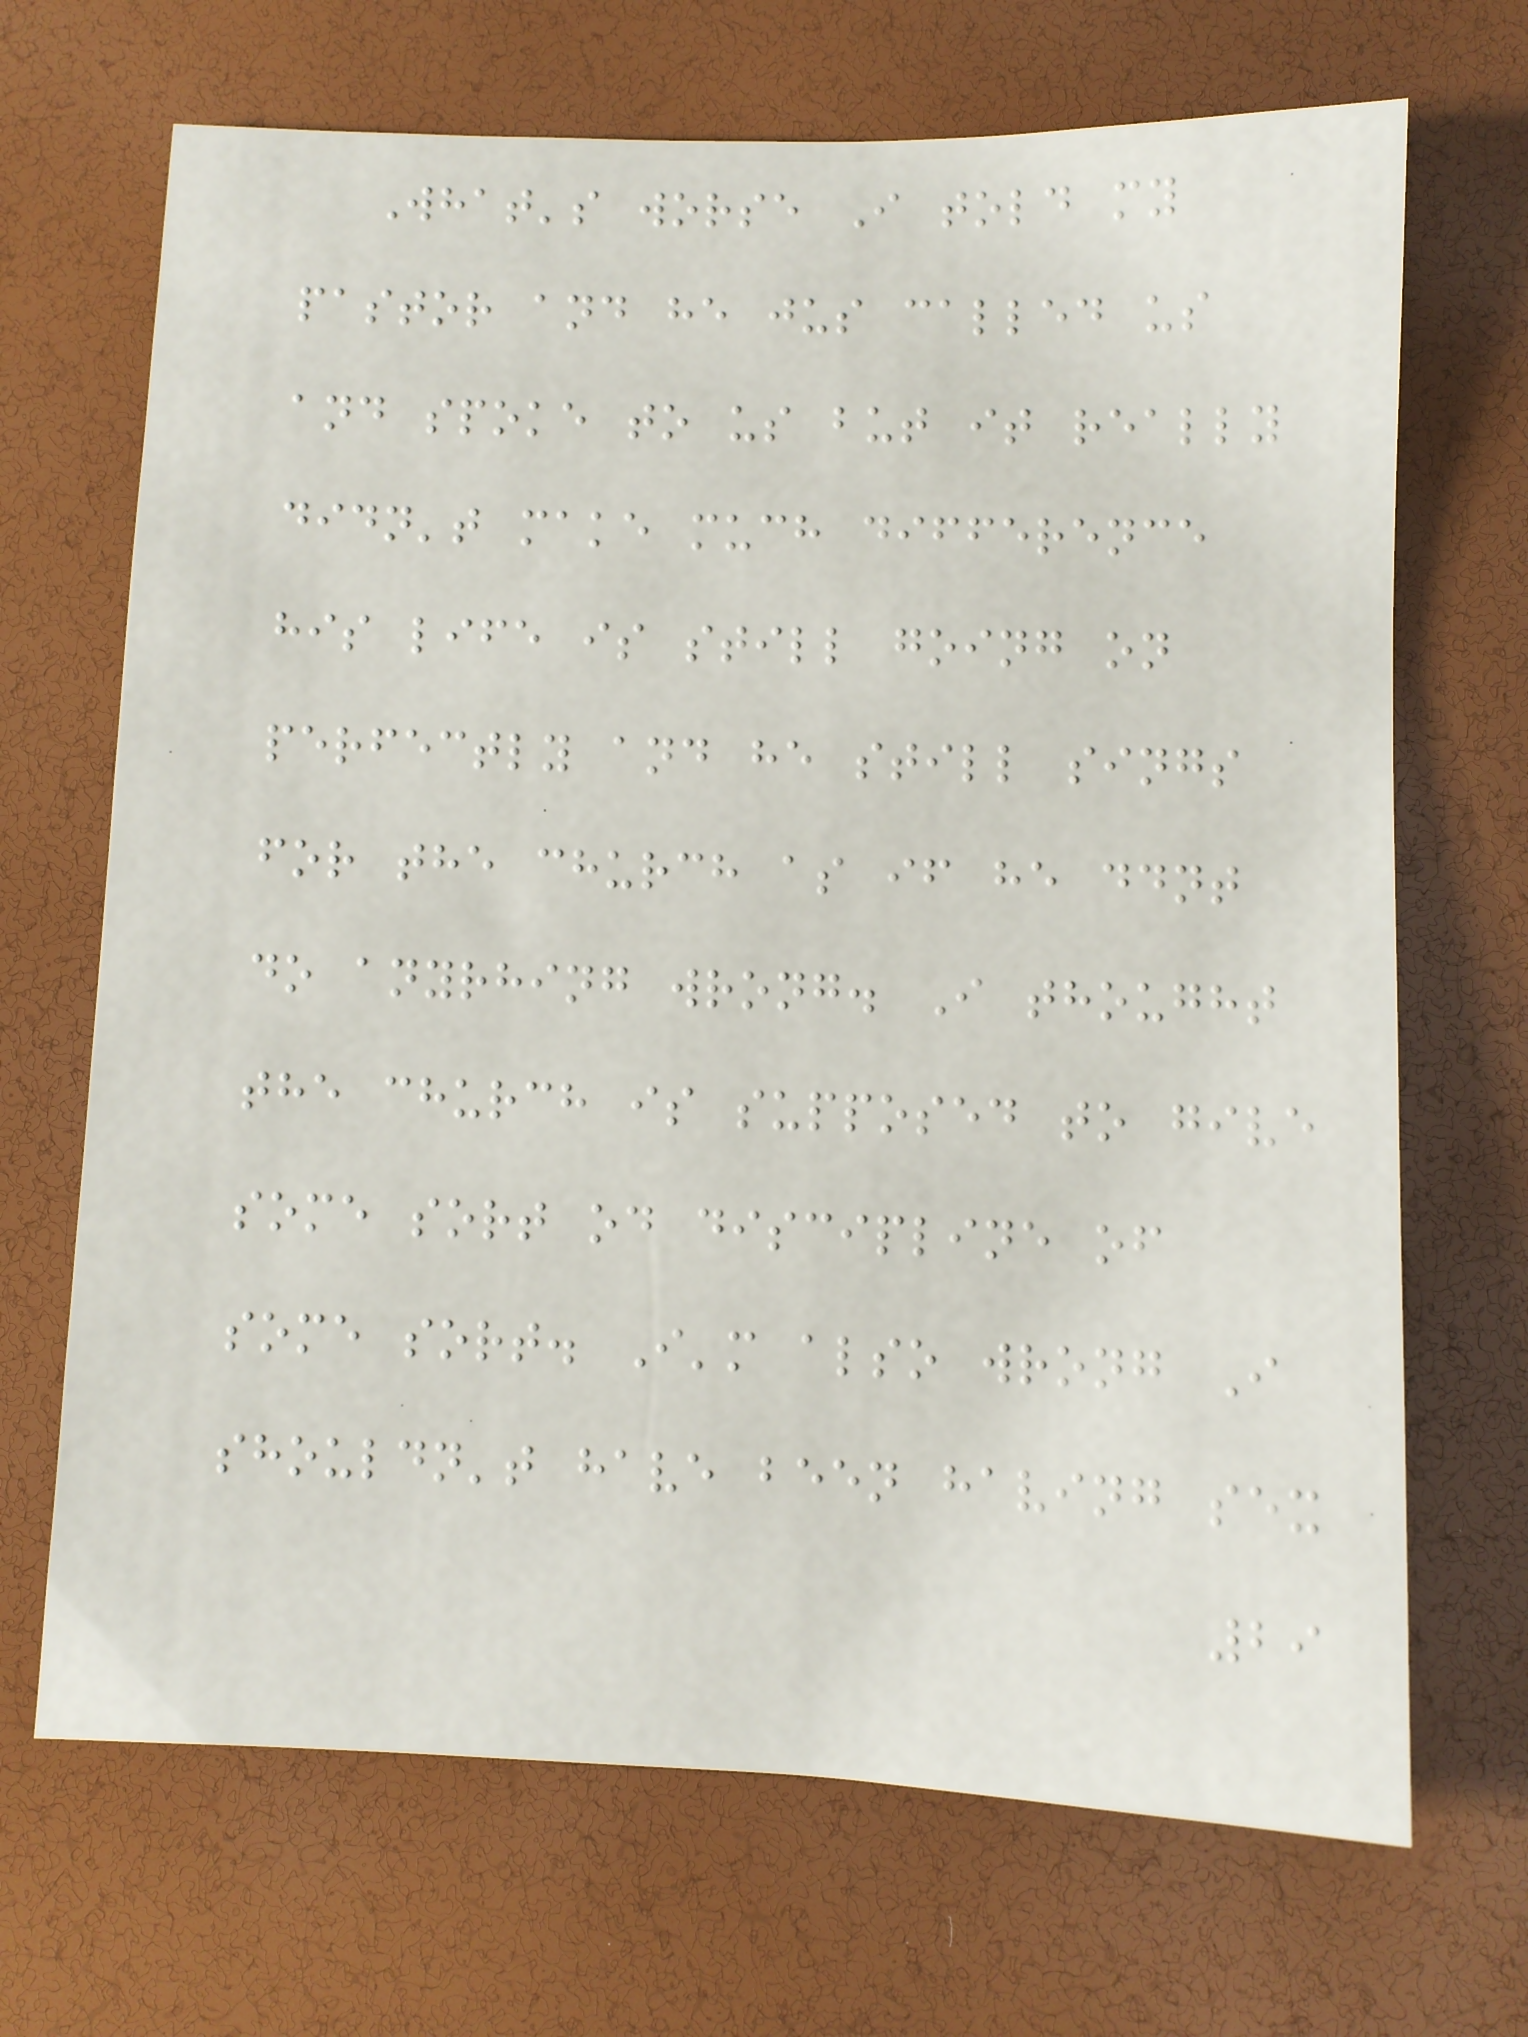What's worse I told my
pastor and he jus called us
and spoke to us but it really
didn't make much difference
his life is still going on
perfectly and he still sings
for the church as if he ddnt
do anyrhing wrong. I thought
the church is supposed to give
some sort od discipline of
some sort. I'm also wrong I
shouldn't have been having sex
29
